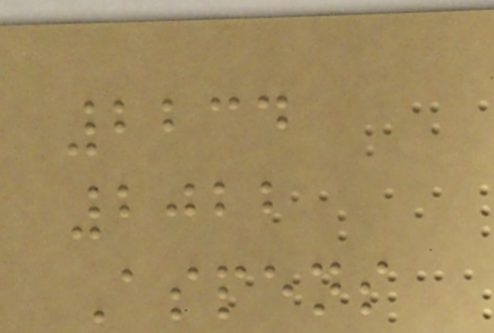2234
2022
Aspens
